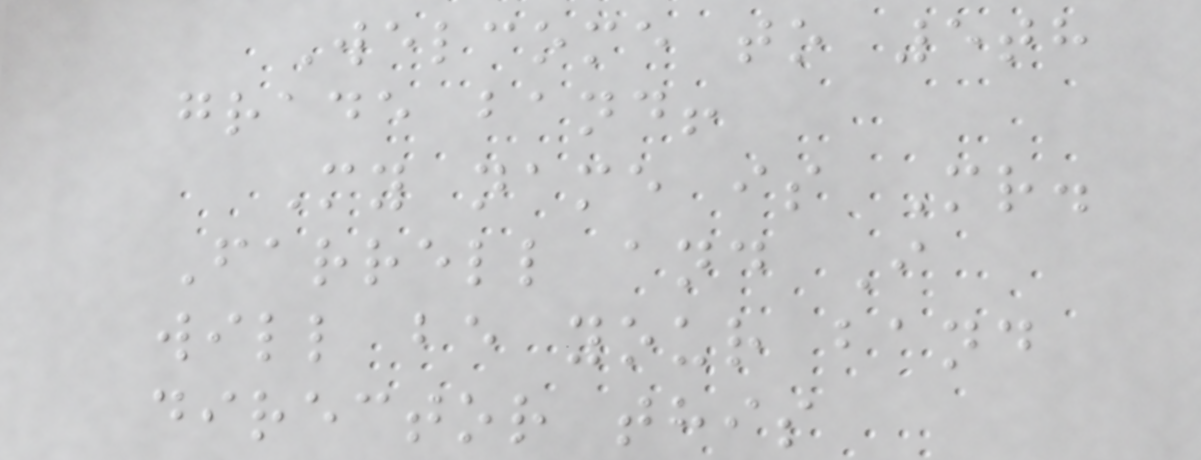Welcome to 5th
grade band!
My name is Mr.
Farrell and I
will be your band
director this
